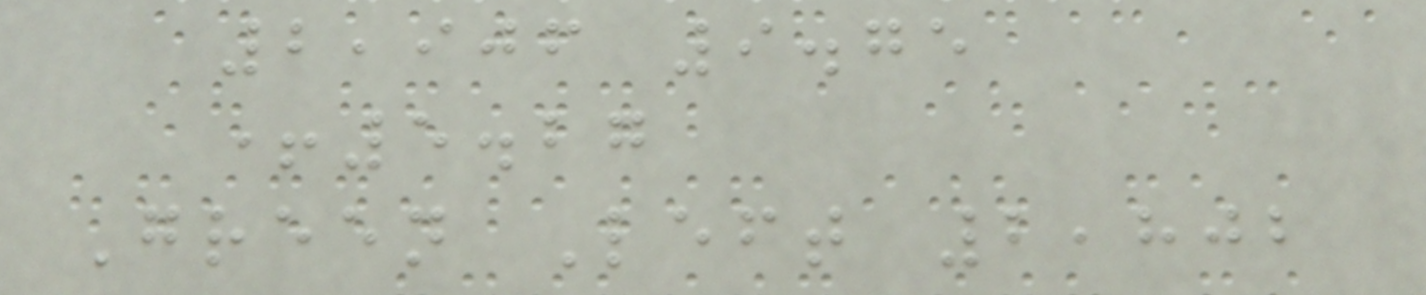2,906 9.75
+5.27
Green Left 2,802
